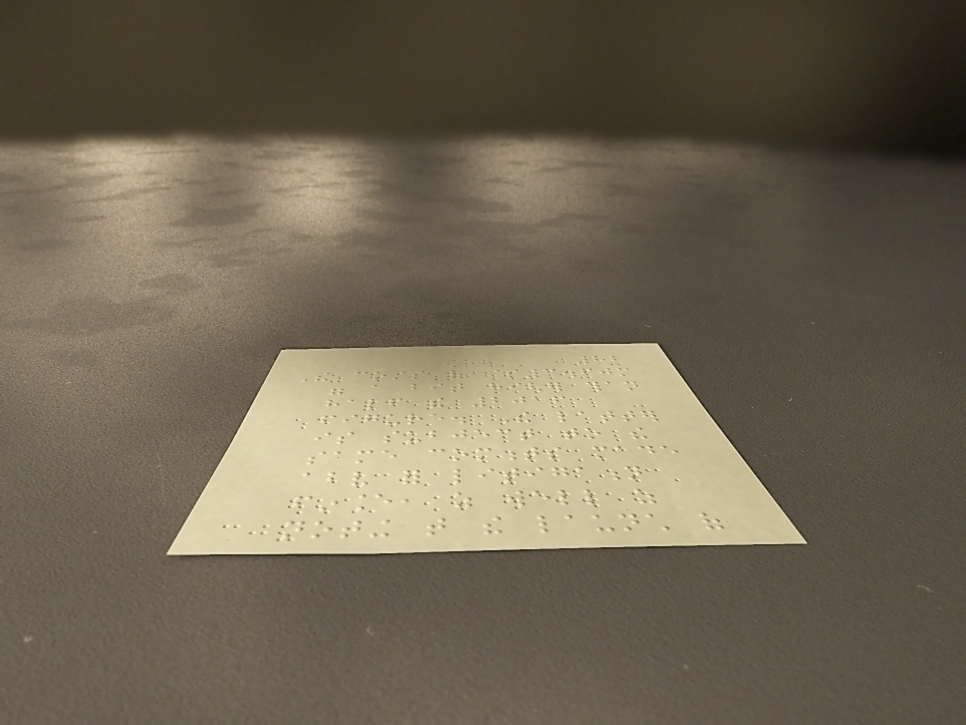82
The costs of $3.60m
were a bit higher than
half the 2016
figure. The latter
is subject to the
same comments made
above for litigation
finance, as well as
noting that the launch of
